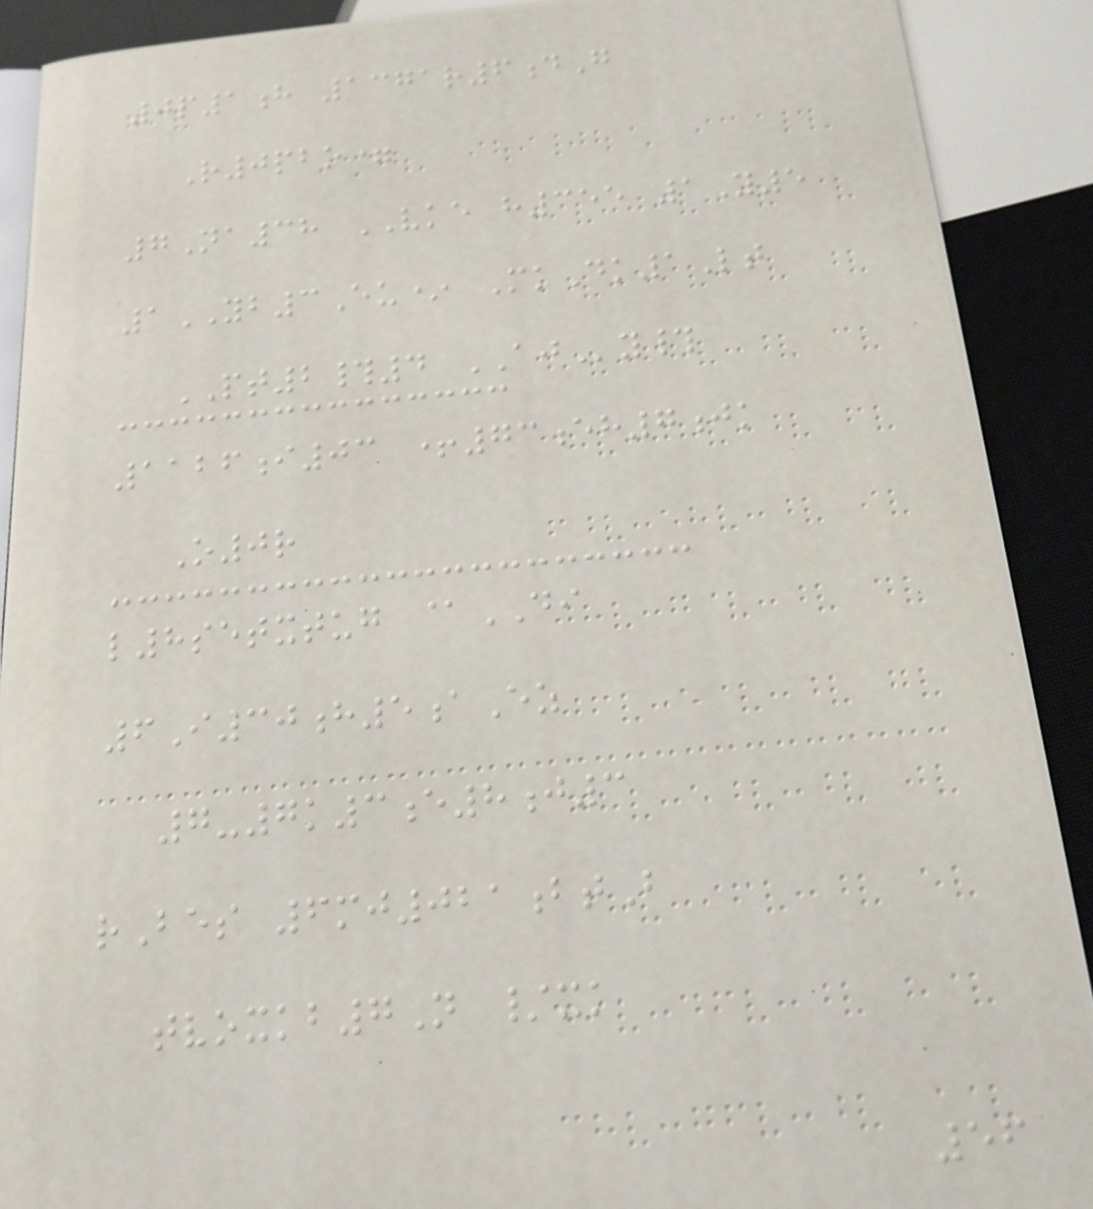0p1h 1371r6dG
R0pbo=
7Na38 VKE h355 1Y5
1YB3Eu* MkDk1Lt
PT2#4 AJy#
1126i03 +73eh7jk
O0r
l8setxtug @DI
6I30h5aEz
7-7k3e8j3
rBes 6mj021btB
tvoxkb7N /xk
56
